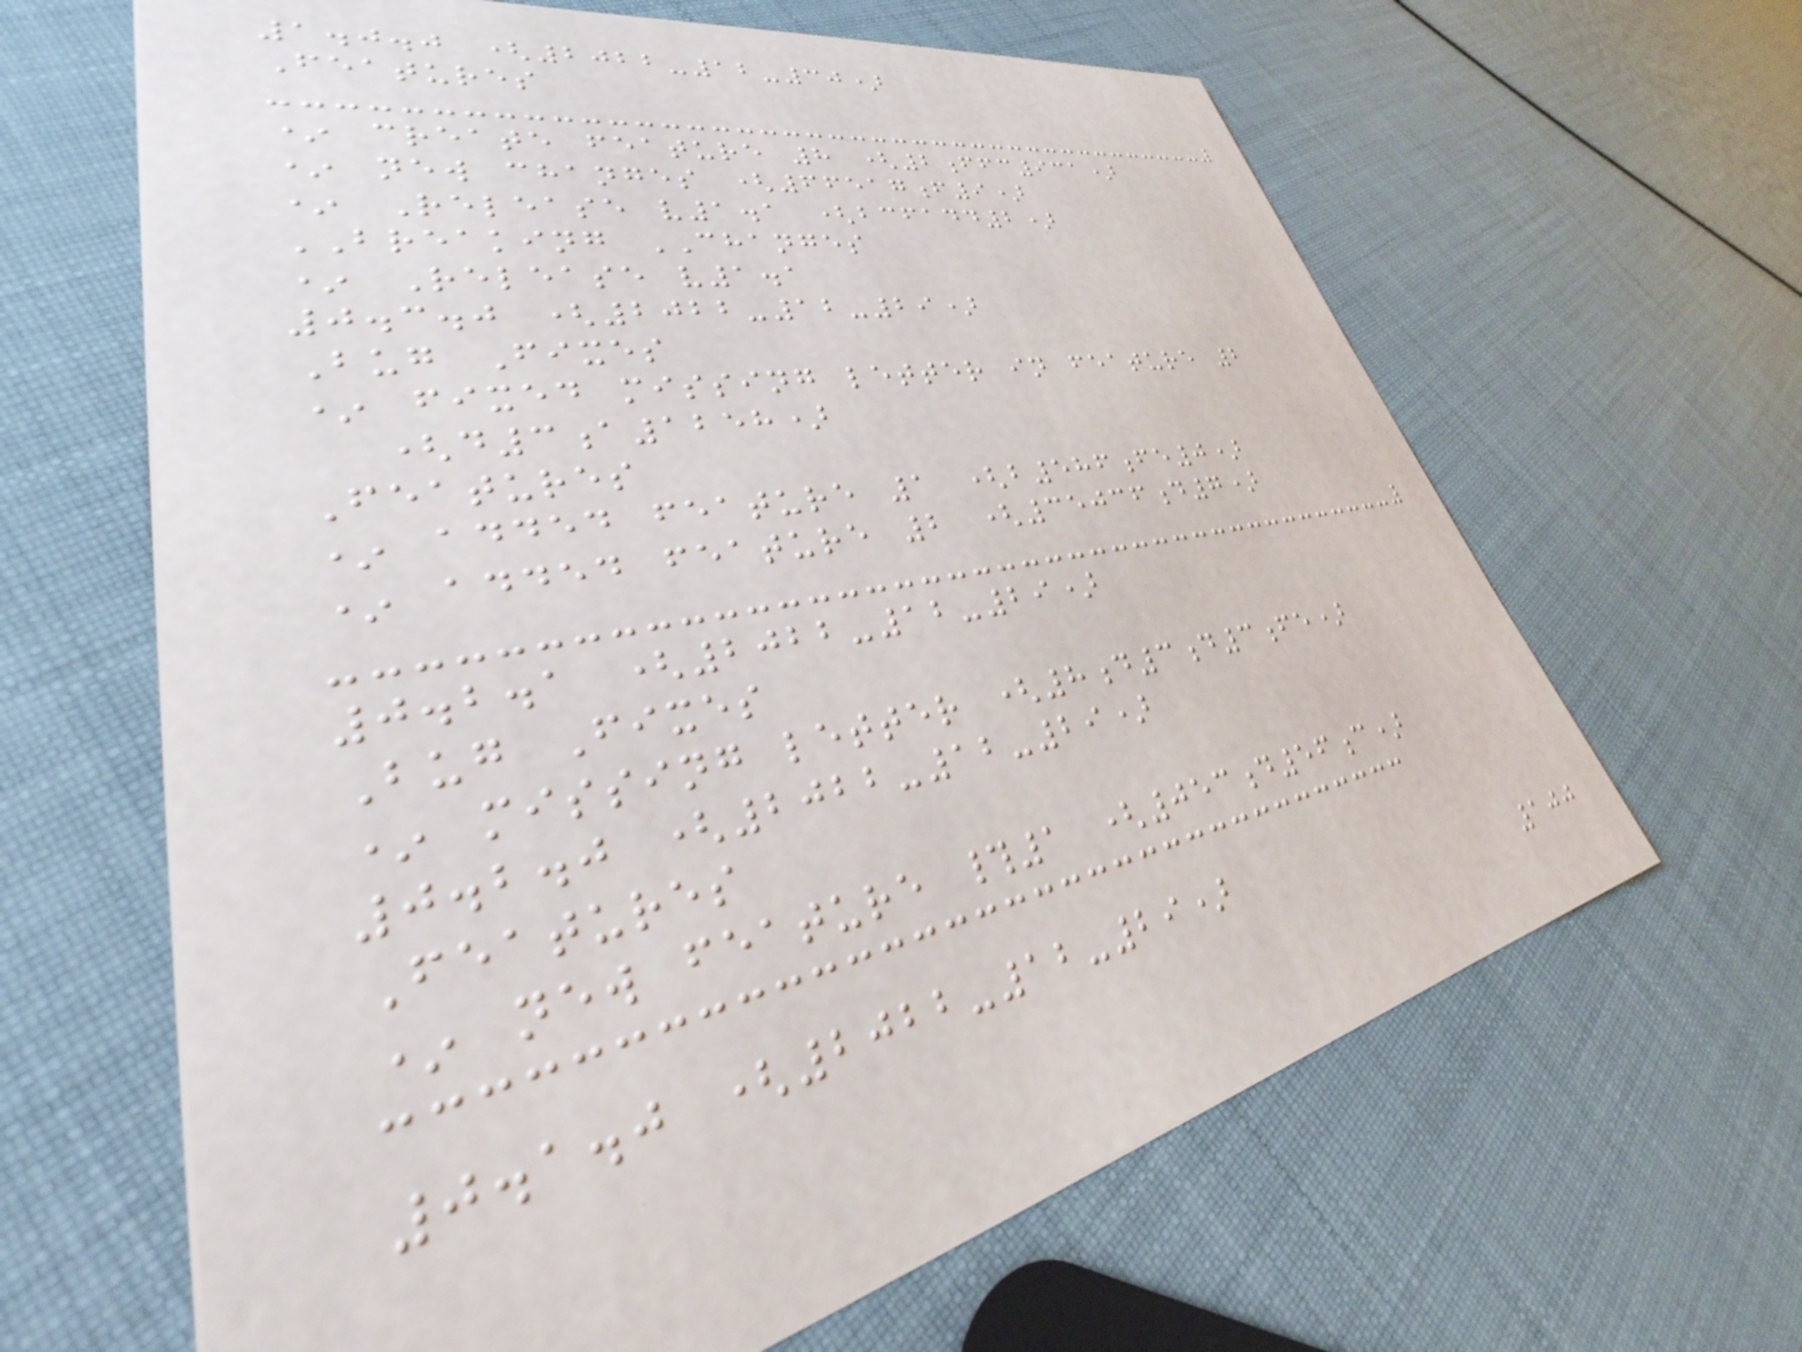1.0.0 (2022-12-30)
Features
* create feature 8 (2ffc931)
* new changes (66517f9)
* Release v1.1 (bcfadd2)
BREAKING CHANGES
* Release v1.1
0.3.0 (2022-12-29)
Bug Fixes
* fixed missing letter in feature 2
(d3a1258)
Features
* added feature 1 (b586fe0)
* added feature 2 (35036d7)
0.2.1 (2022-12-29)
Bug Fixes
* missing letter (8d3d3fe)
0.2.0 (2022-12-29)
Features
* new feature #1 (053d56c)
0.1.0 (2022-12-29)
100
